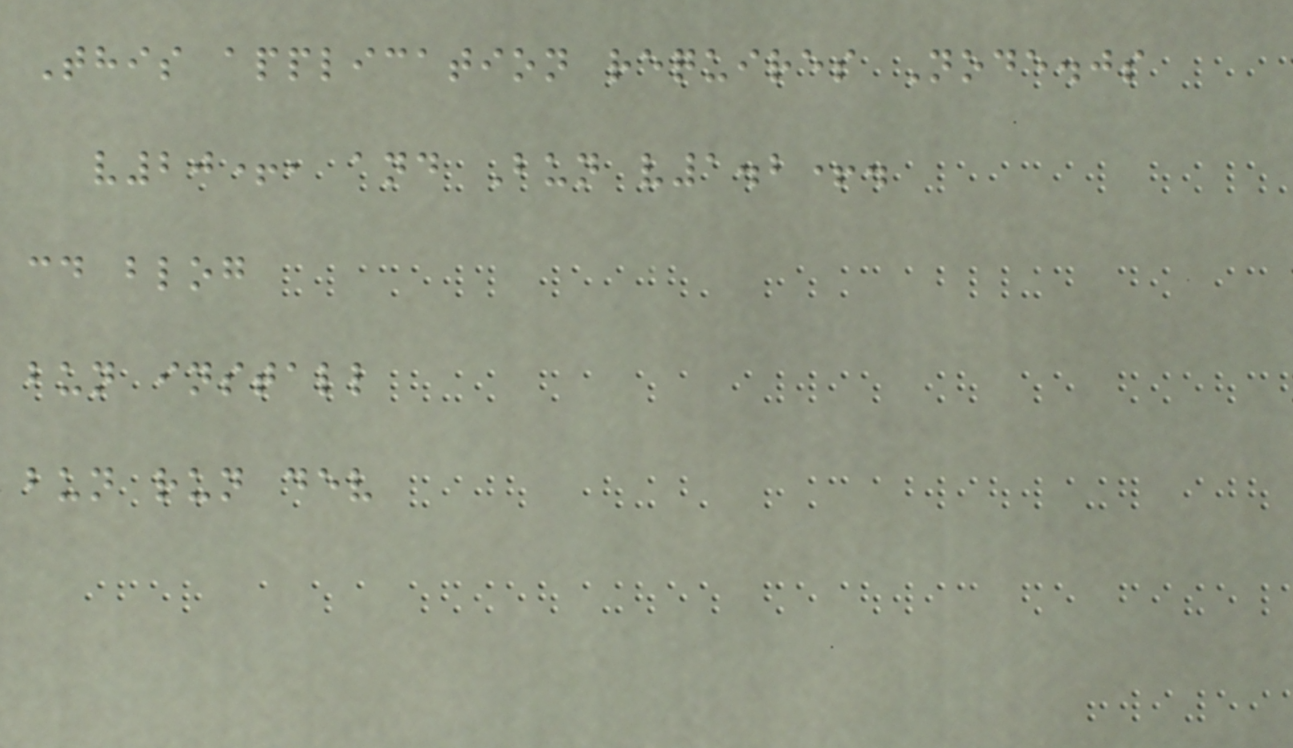This application requires Node.js
v20+, and Bun v1.2+.
cd blog
bun install
bun run dev
